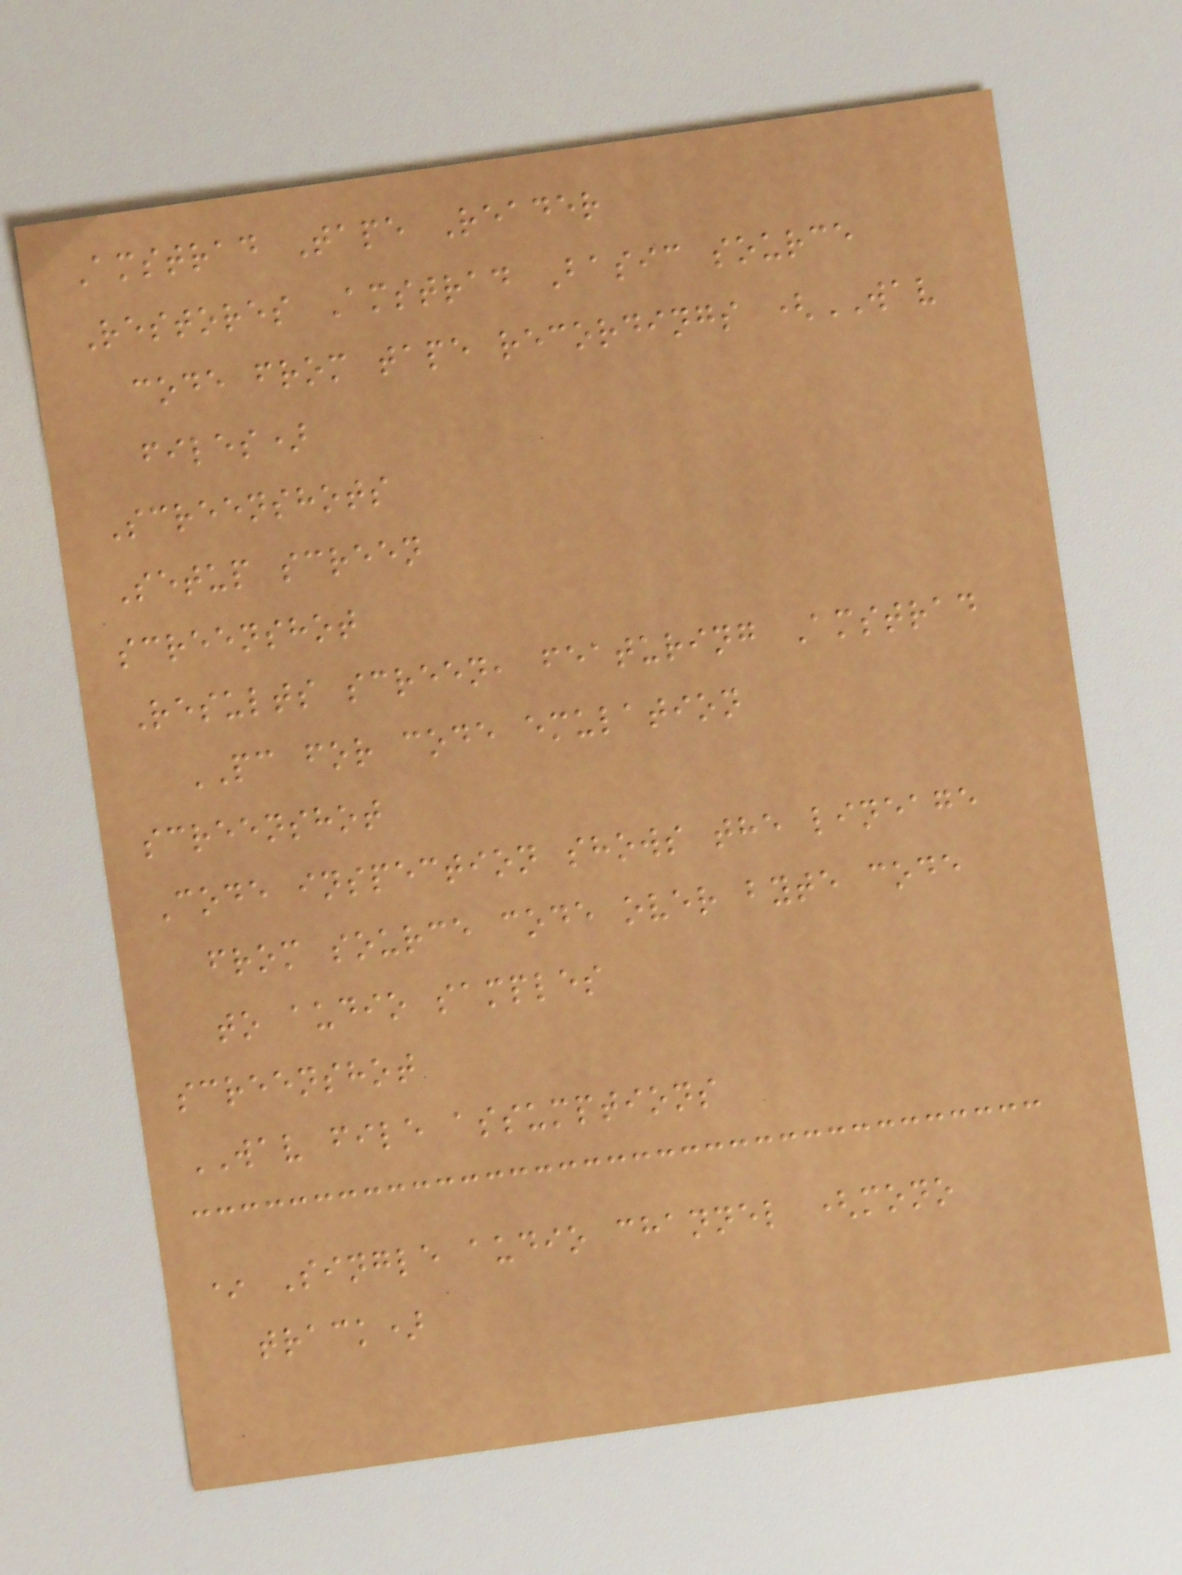Amstrad Tape Reader
Restores Amstrad Basic source
code from tape recordings (WAV
files)
Screenshots
Setup screen
screenshot
Results screen, featuring Amstrad
PC for code emulation
screenshot
Code inspection shows the lineage
from source code over byte code
to audio samples
screenshot
WAV file assumptions
* Single audio channel (mono
track)
